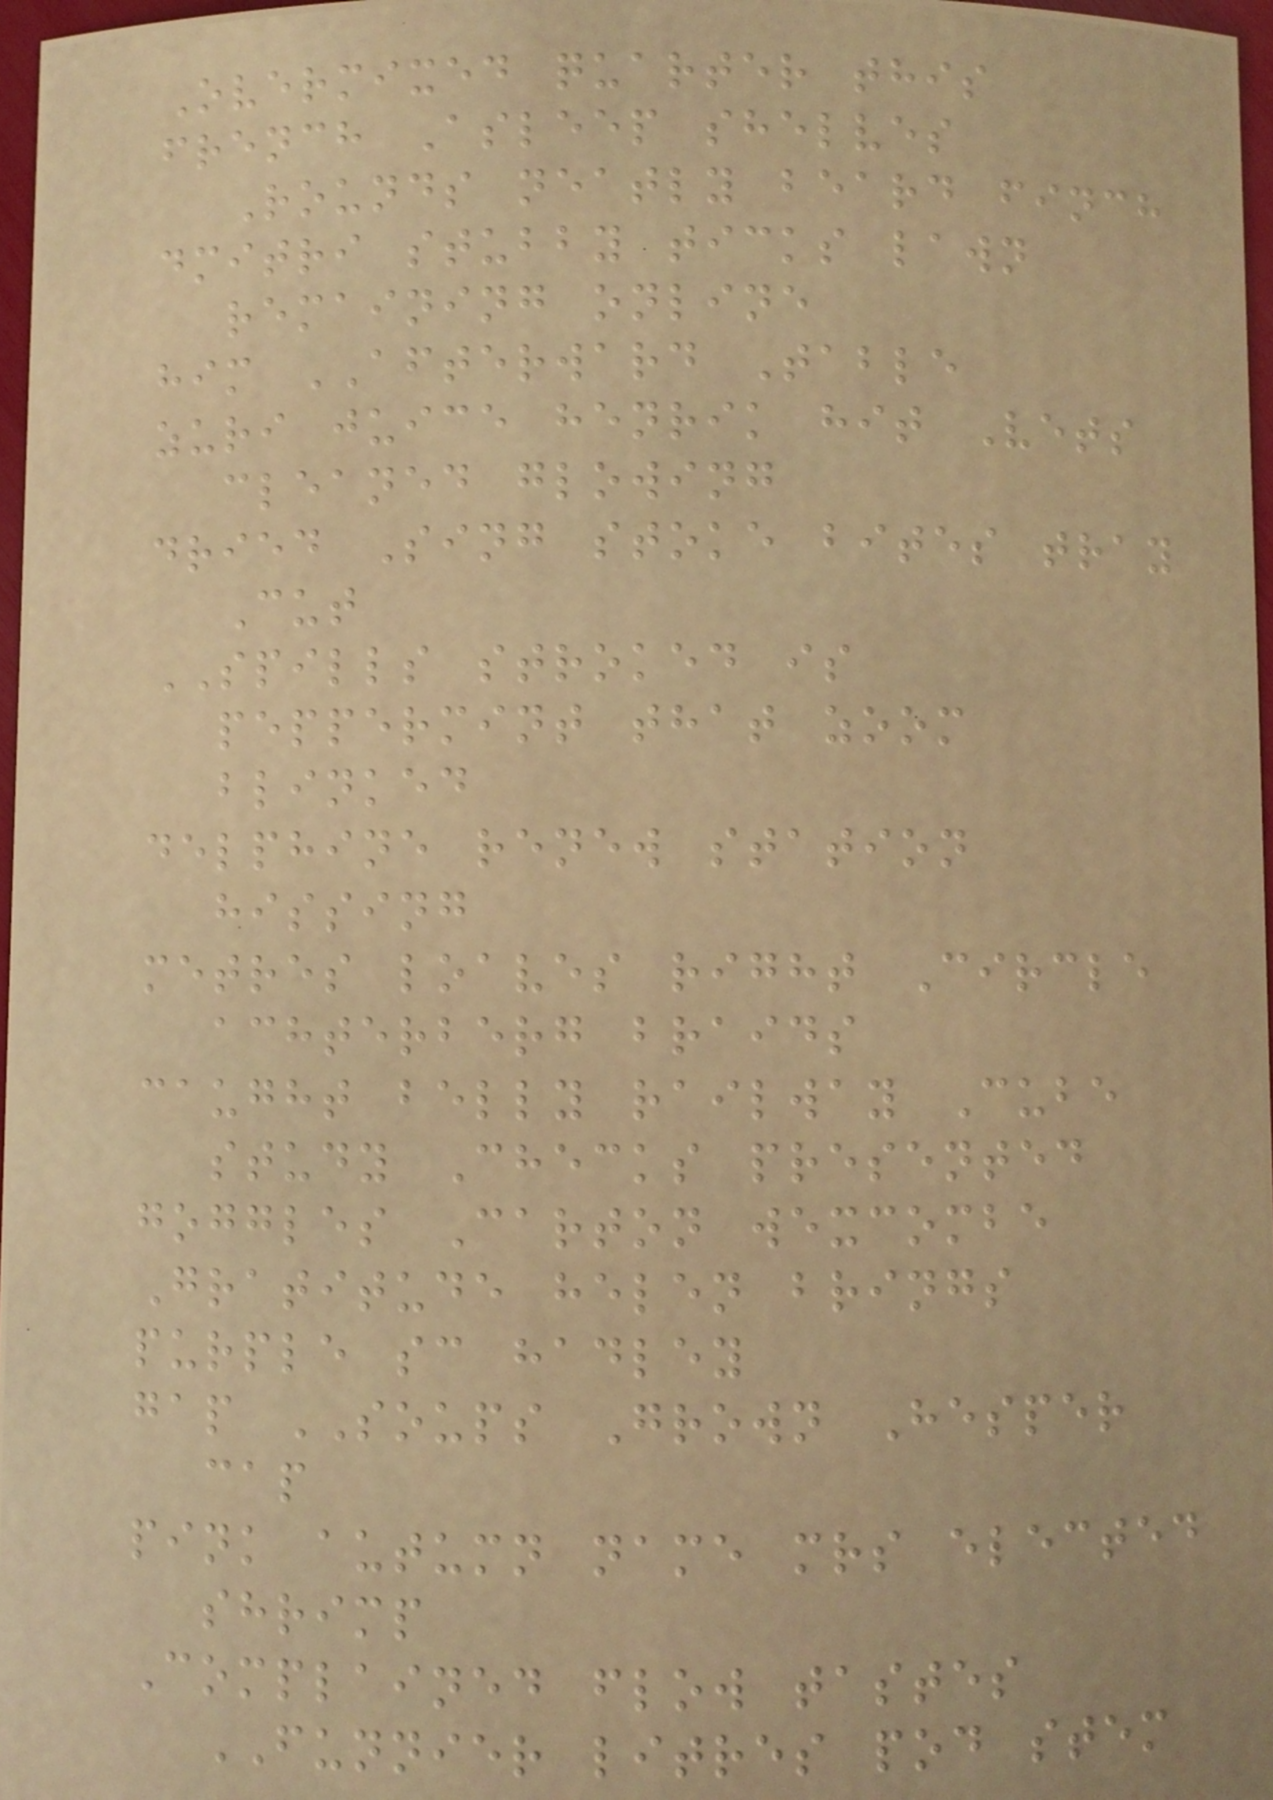Overmixed quarter this
french Asleep shelves
Rounds neatly beard finch
dmitri stubby ticks lawn
remaining online
him AFTERWARD Table
zuri juice henrik hit Vets
cleaned glowing
dried Sing stoke bites tray
Cut
SPILLS stroked is
peppermint that zoom
blinked
delphine renew station
hissing
metres loaves right Circle
achterberg braids
caught belly railway Cube
study Checks presented
goggles Carton wexcombe
Gratitude helen brings
purple sc hadley
gap SOUPS Grown Hesper
cap
pink autumn name mrs elected
shrimp
Complained flow tastes
FUNNIER litres pod stem
